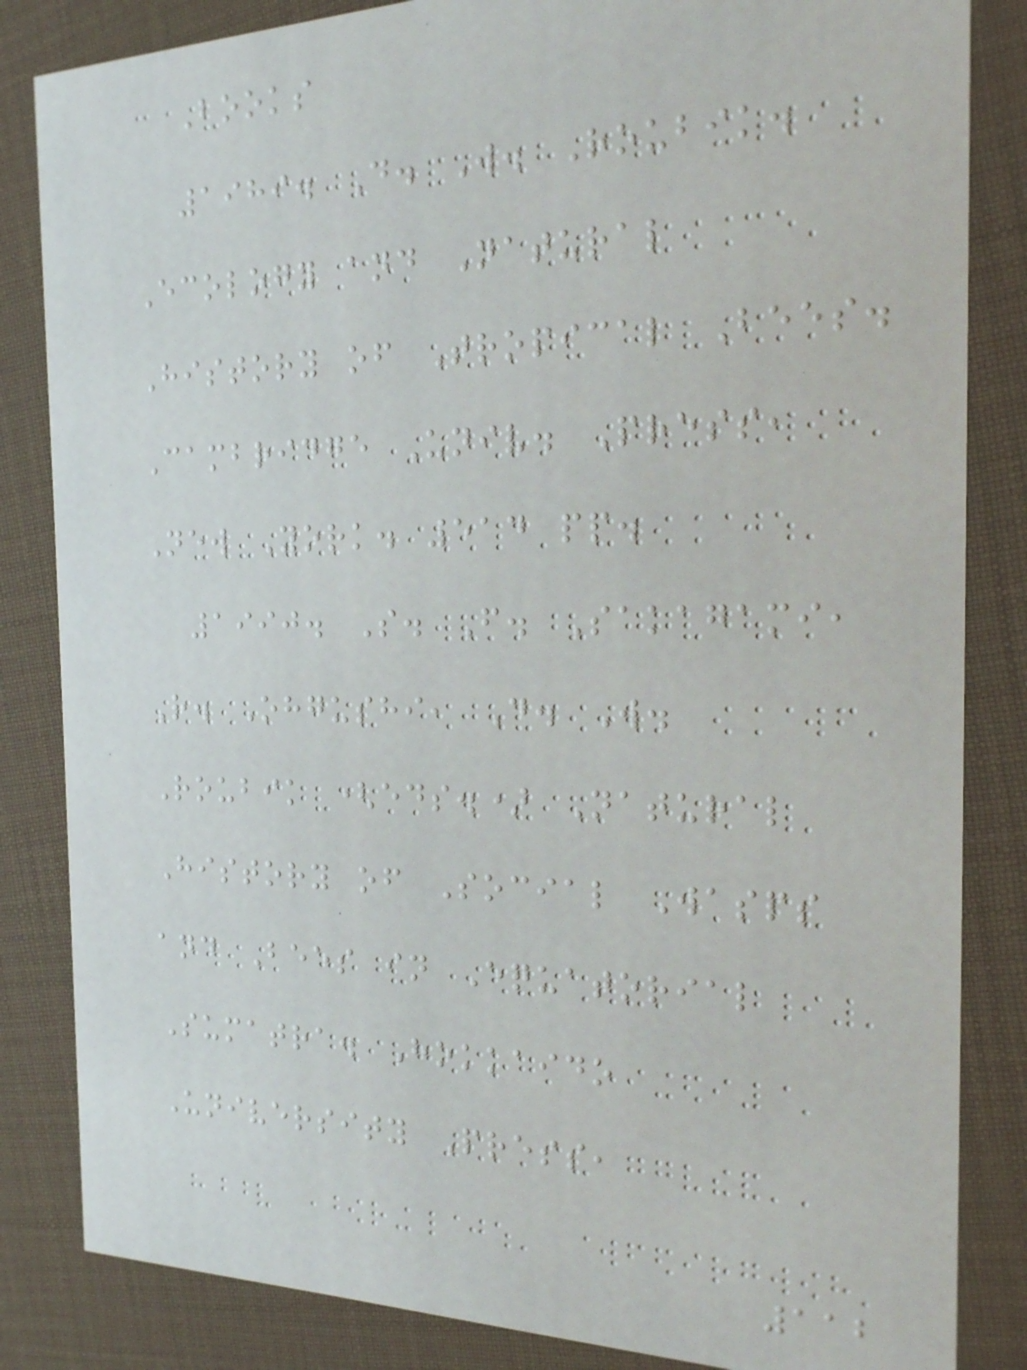Books
1989. D. W. Roubik.
Ecology and Natural
History of Tropical Bees.
Cambridge Univ. Press,
New York. 514 pp.
1990. S. F. Sakagami,
R. Ohgushi, D. W.
Roubik (eds.) Natural
History of Social Wasps
and Bees in Equatorial
Sumatra. Hokkaido
University Press,
112
